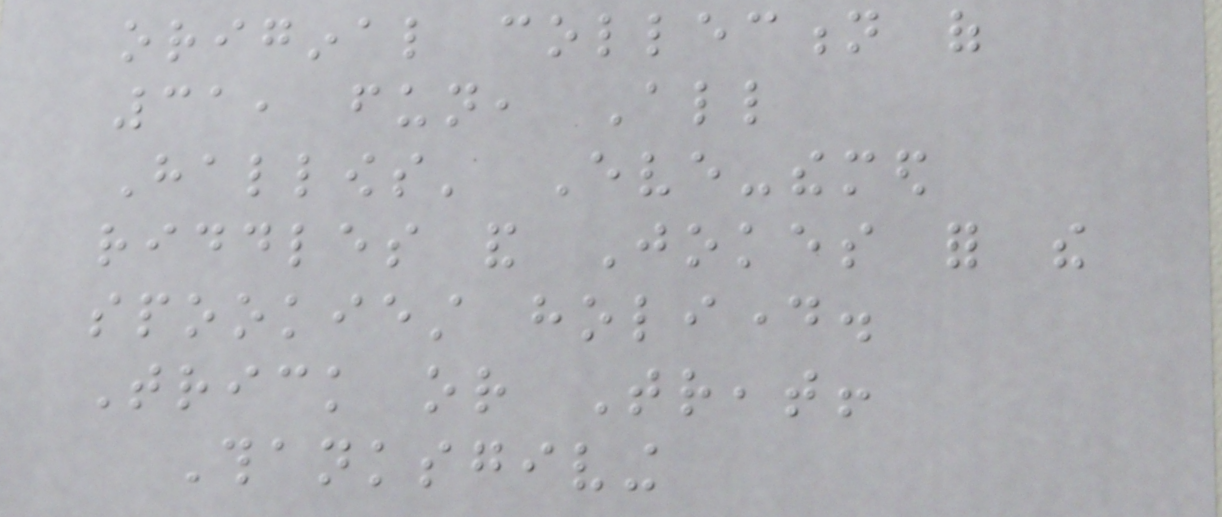original collection of
31, fun, All
Hallows' Eve-themed
riddles and Jokes for the
spookiest holiday.
Trick or Treat!
Thanksgiving
